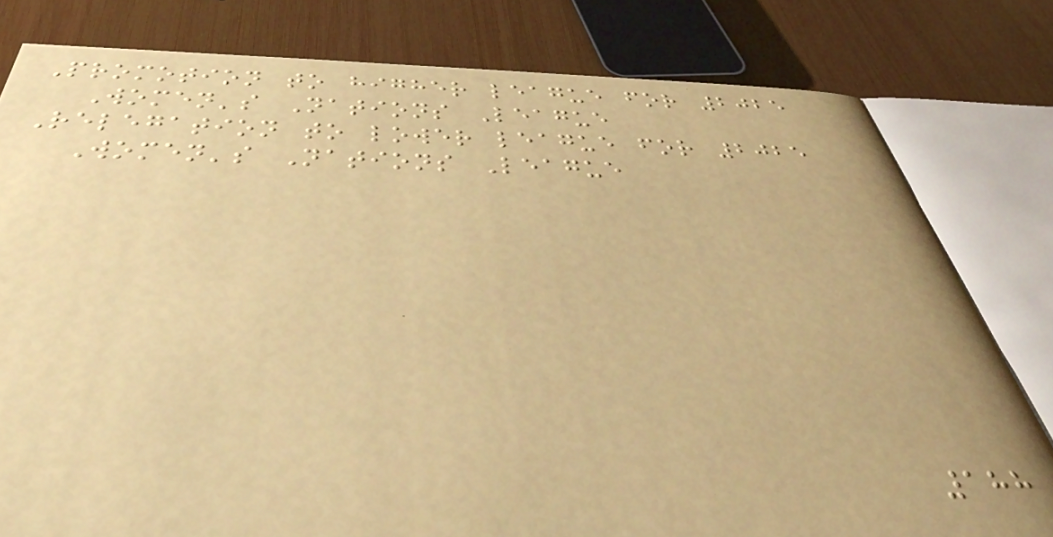Promotion to higher league for 2025
Women's Nations League
Relegation to lower league for 2025
Women's Nations League
188
